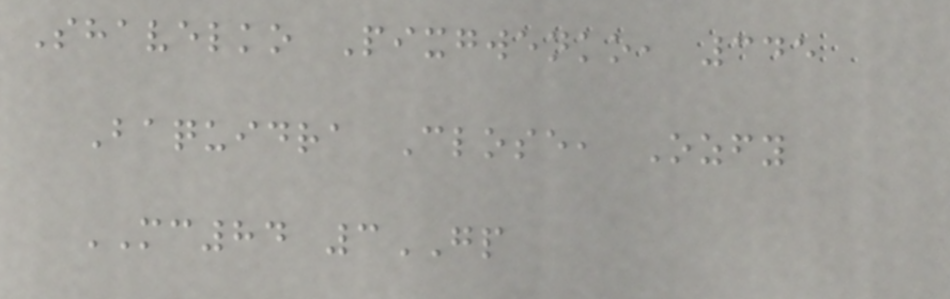Shavelko Pixgwenko, 345
Baquidra Close, Ozfy
MC84 3GP
